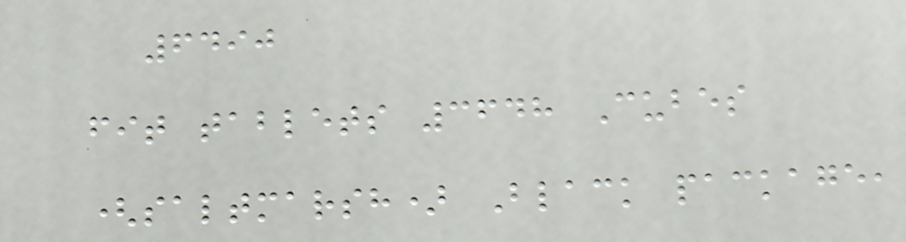6490
fit tablets 3648 Cubes
(saltmarsh) Black package,
